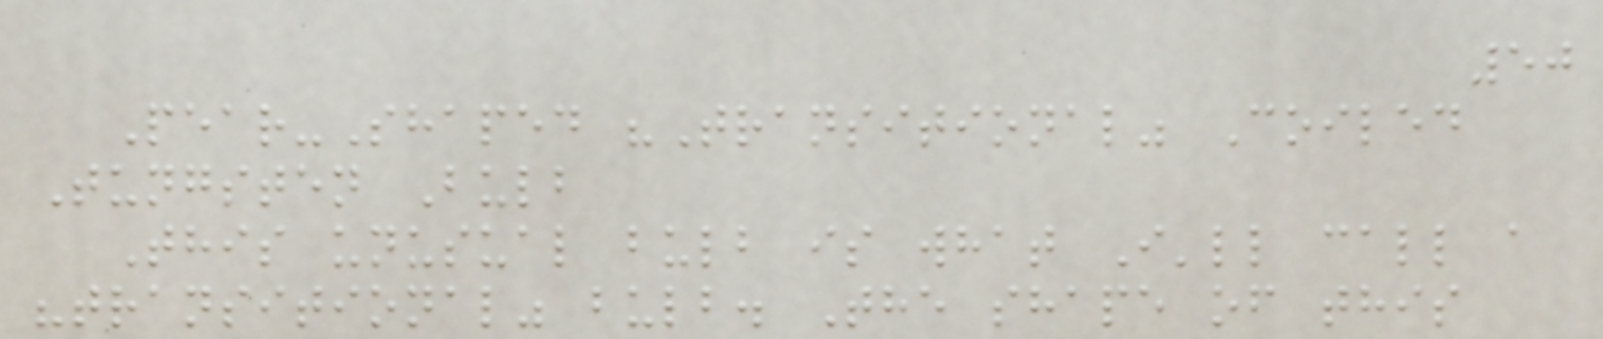50
Pear-Shaped "Transitional" Coiled
Tungsten Bulb
This unusual bulb is what I'll call a
"transitional" bulb. The shape of this
